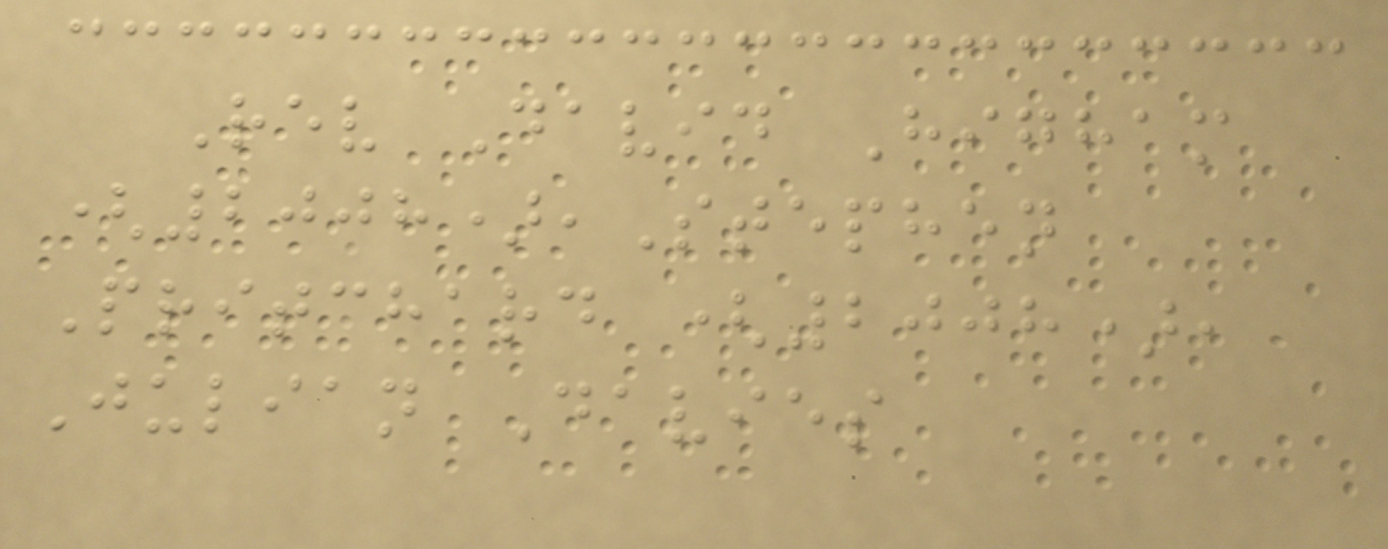Rev David Higham
(2008),Stephen
Pritchard (2008),
Julian Davies
